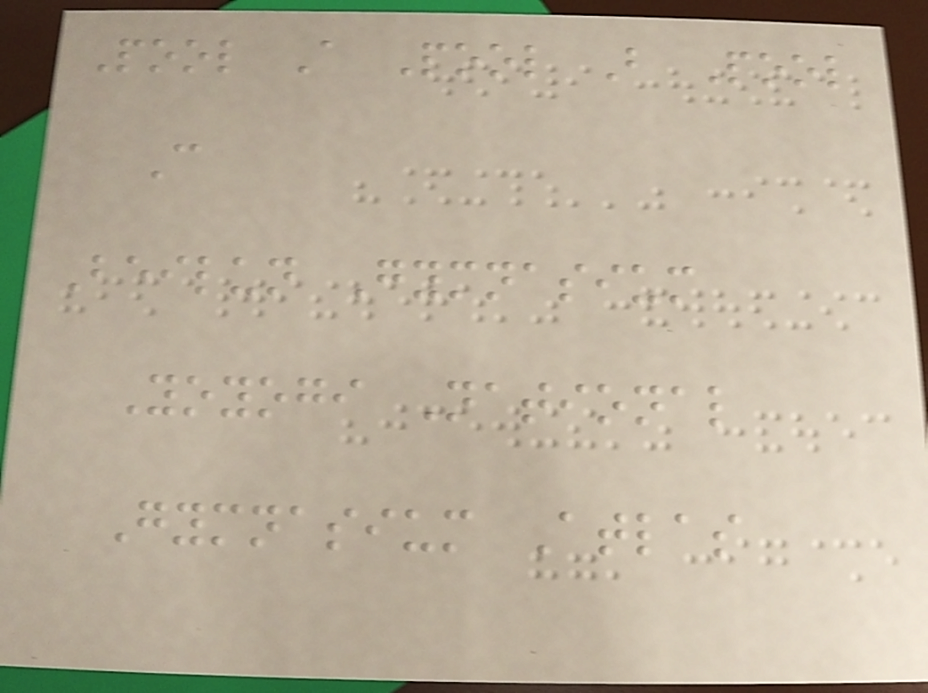Pool A Pool B Pool
C
Beilun Gymnasium
Yoyogi National
Gymnasium Atlas
